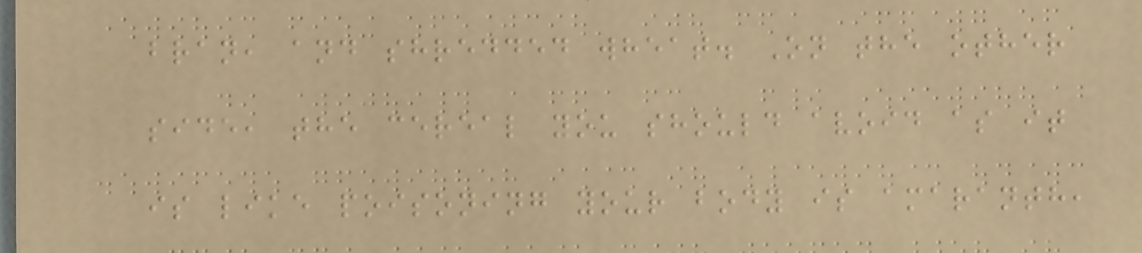bran, and shredded wheat. On the other
side, the cereal you should avoid as it
is like poisoning your body is amaranth,
